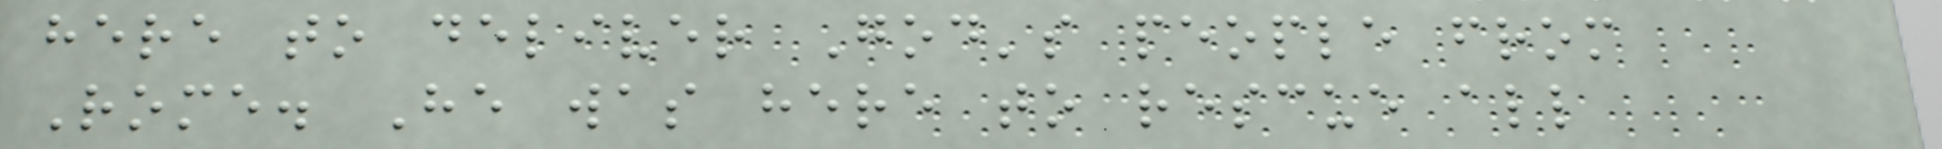here to deliver God's people from
Rome. He was here to rescue all
